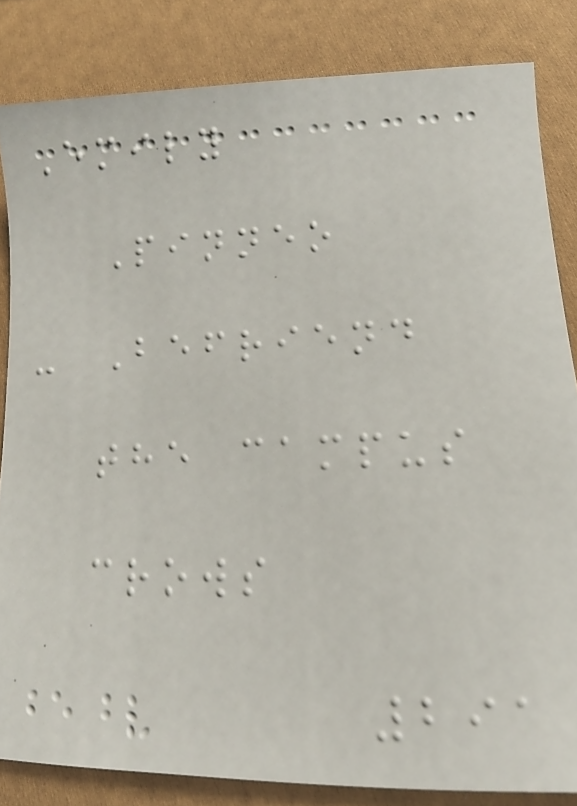Emily
Pinneo
- Befriend
the campus
crows
291
